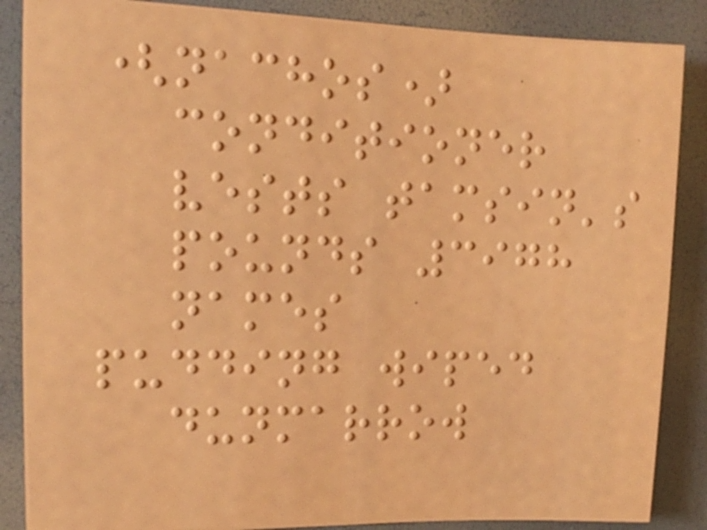(nachos)
conditioner
vests tamsin's
pounds 3978
names
pudding wiped
dunmarrow
